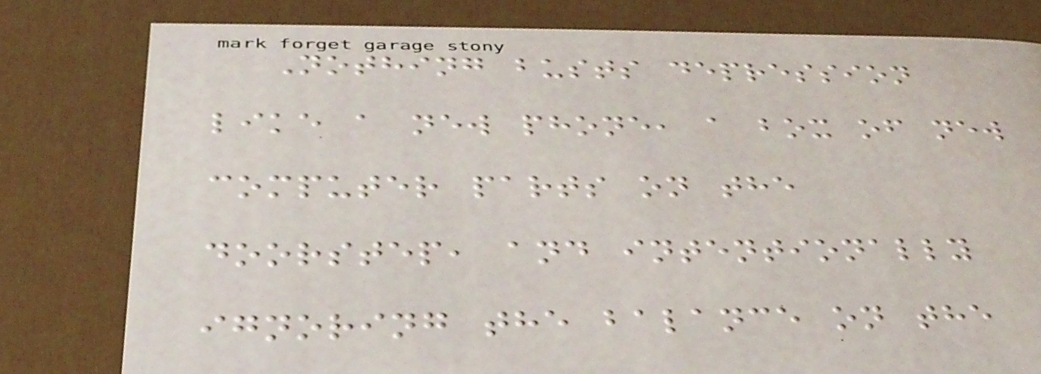Nothing busts depression
like a new phone, a box of new
computer parts on the
doorstep, and intentionally
ignoring the balance on the
